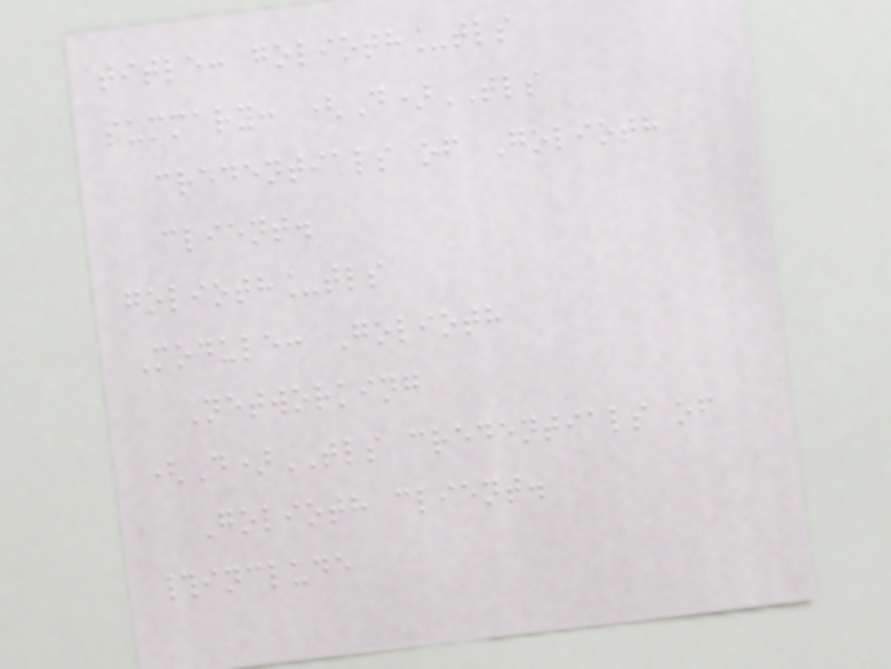title: golioth_tls
summary: (D)TLS
credentials of Golioth
client.
golioth_tls
Module: Golioth
Networking
(D)TLS credentials of
Golioth client.
#include
